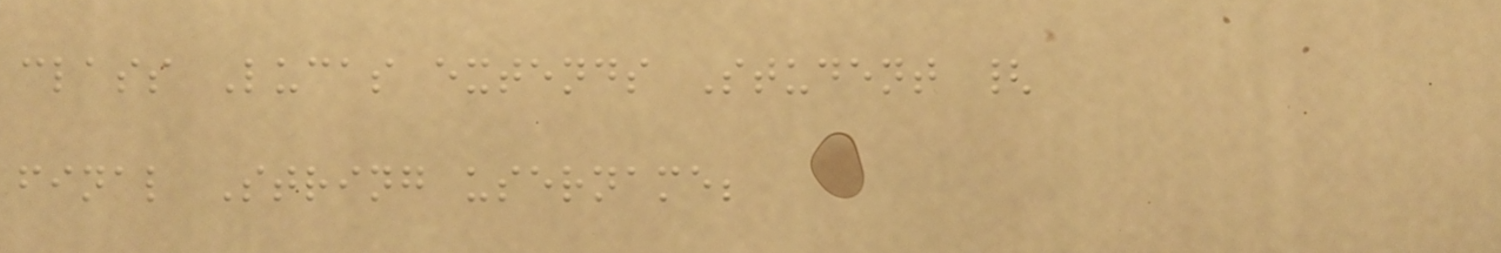class Lucas extends Student {
final String username;
